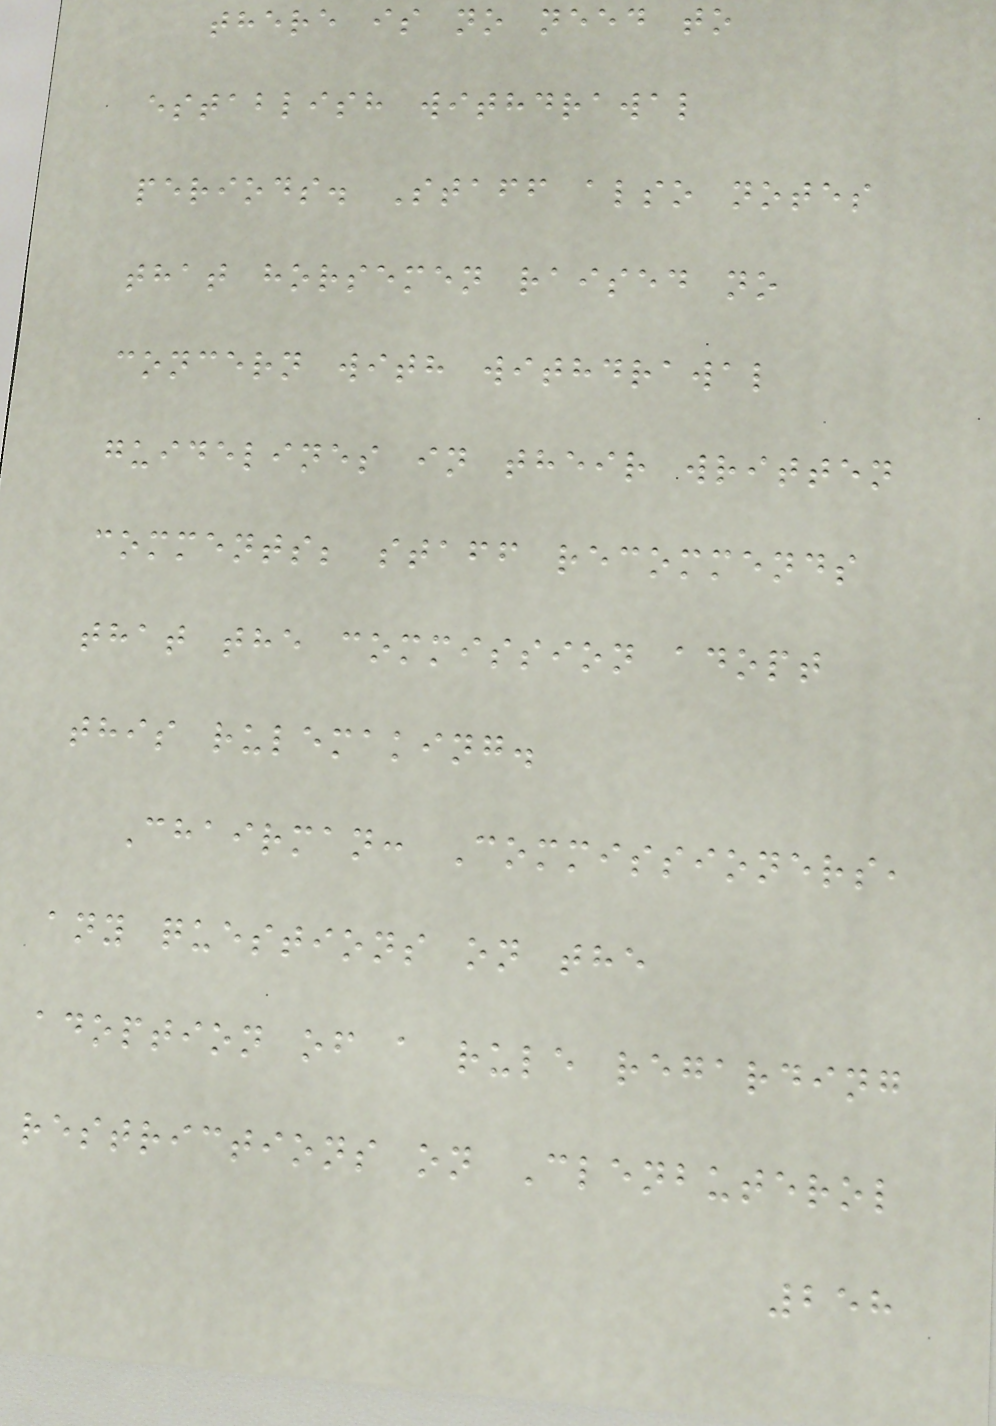there is no need to
establish withdrawal
periods. Staff also notes
that horsemen raised no
concern with withdrawal
guidelines in their written
comments; staff recommends
that the commission adopt
this rulemaking.
Chairman: Commissioners,
any questions on the
adoption of a rule regarding
restrictions on Clenbuterol
258
